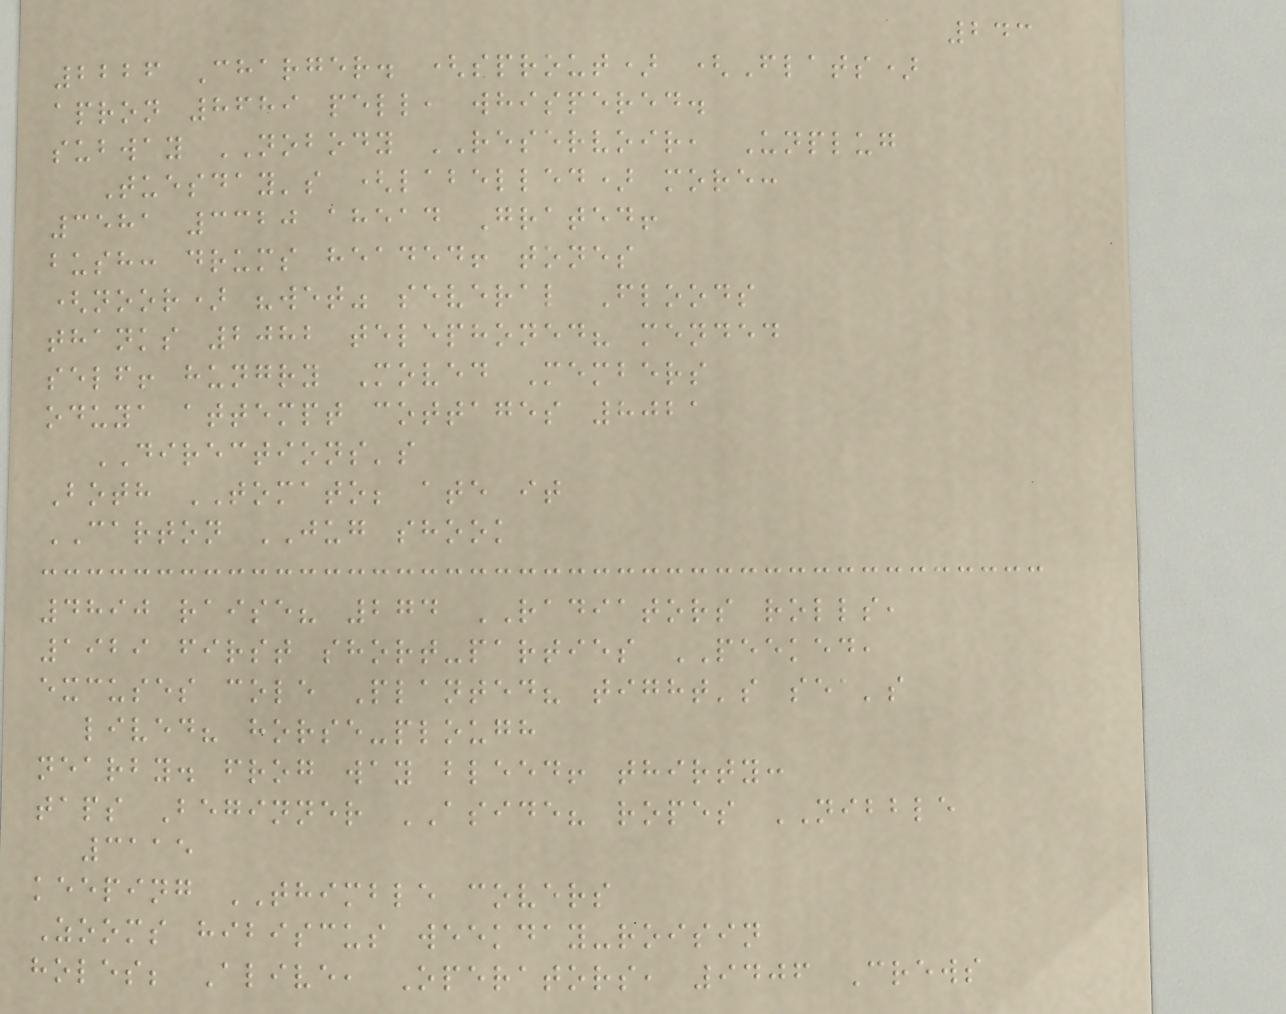243
2226 Charger. (sprout) (Flats)
apron 8689 pell, whispered.
subway NOBODY RESERVOIR, Unplug
Tuesday's (labelled) more:
3581 3320 ahead Grated!
bush: drums headed! tones
(noor) "wet" several Floods
thanks 2082 telephoned? mended
self! hungry Moved Members
oduya attempt cottages 8021
DIRECTIONS's
Both TOMATO; ate it
CARTON JUG shook
4890 raise? 274 RADIATORS rolls,
1929 first short-parties PEEKED,
excuses cole Planted? tight's sea's
lived? horse-plough
nearby. frog way bleed! thirty:
taps Beginner ASIDE? ropes NIBBLE
3115
keeping THIMBLE covers
Zooms hibiscus weekday-roisin
holes; Alive, Operators, 9406 Crews
